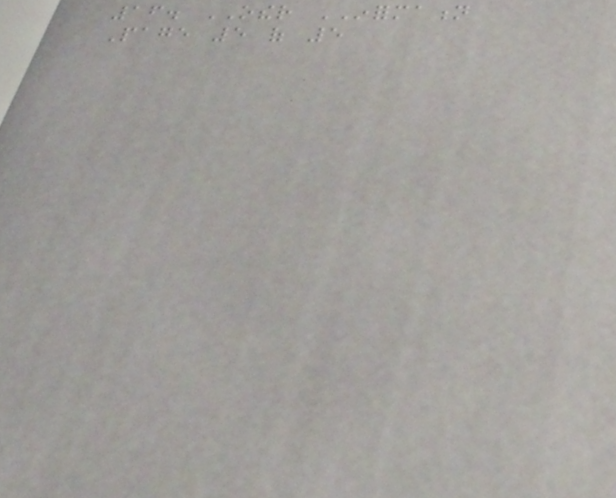16. OTHER INFORMATION
Page 5 of 5
